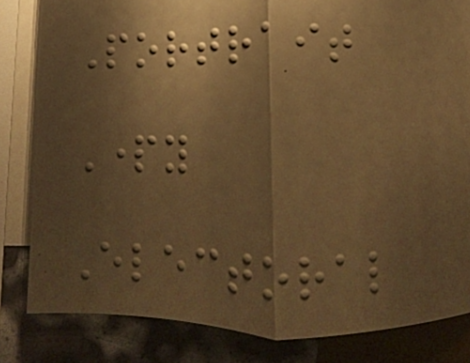Portrait
Party
Electoral
